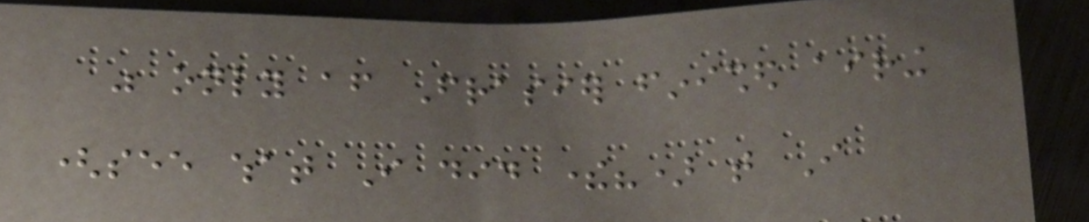was only after Frasier finished airing
(see what I did there?) that I
